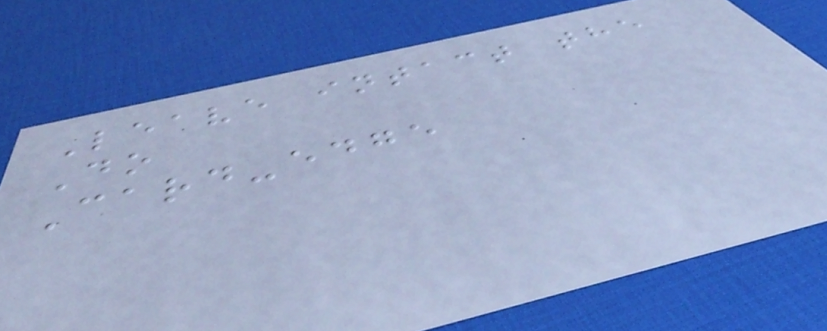Leave intact the
Do
Card-edge
